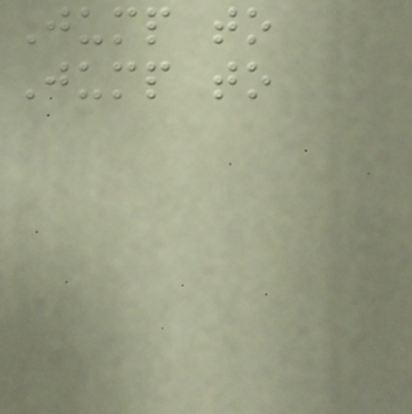Jump to
Jump to
